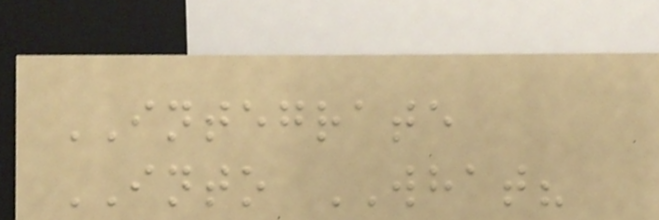INTEGRATE
INTO WHAT?
